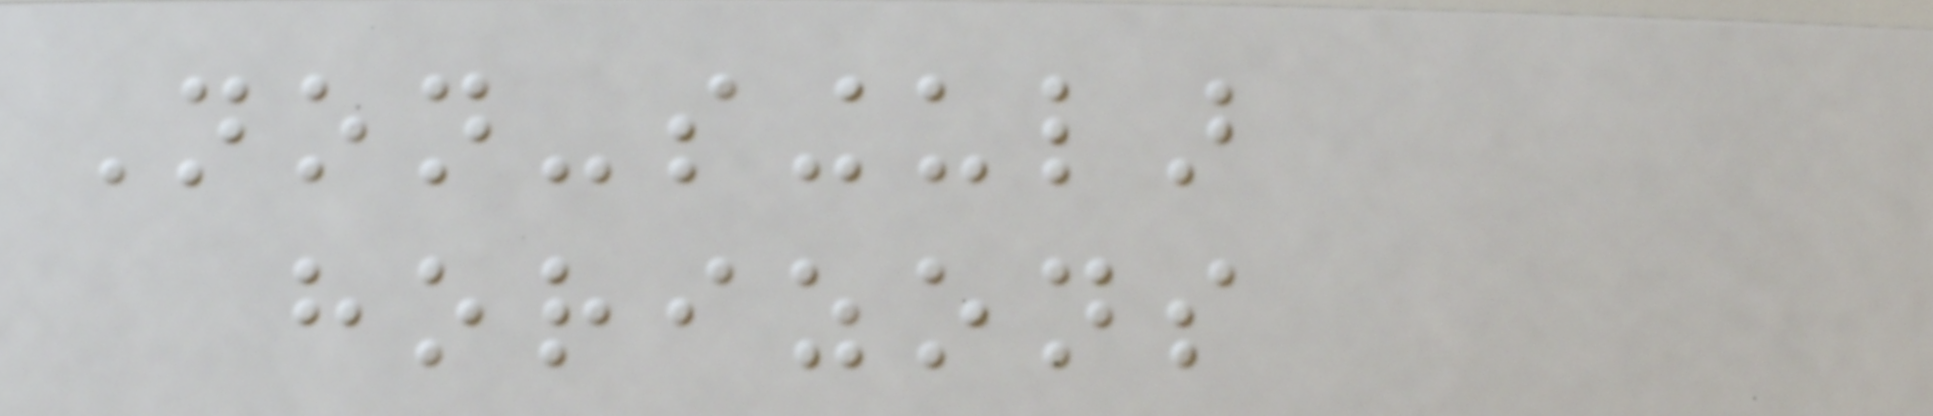Non-singular
horizons
